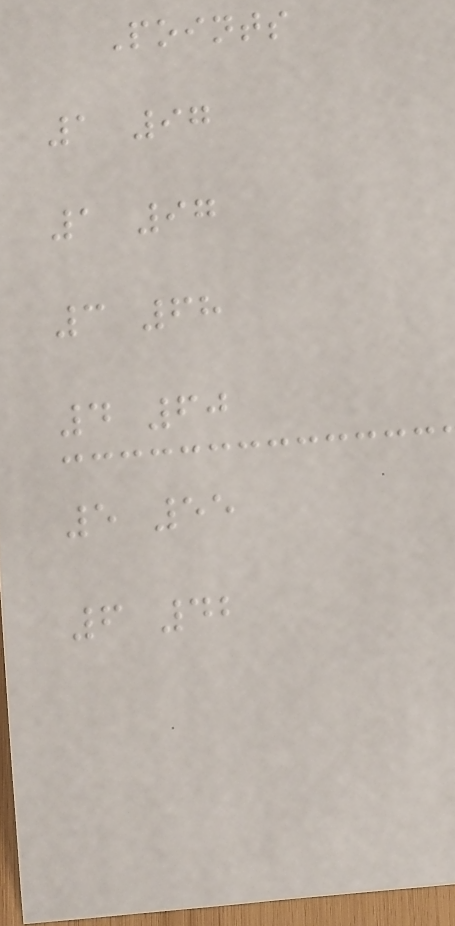Points
1 97
1 97
3 68
4 60
5 55
6 42
